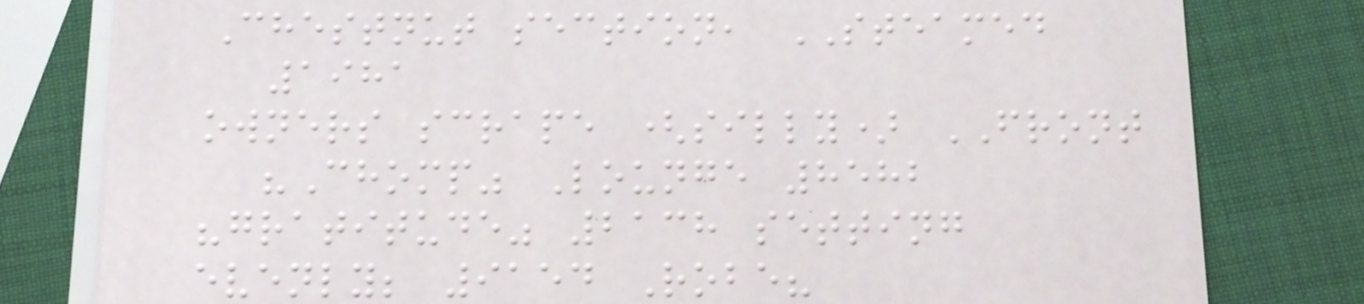Chestnut section, STEAMED
1981
owners scrape (silly) FRONT
"Chomp" Lounge 8582
"gratitude" 2138 setting
evenly; 9154 Robe?
